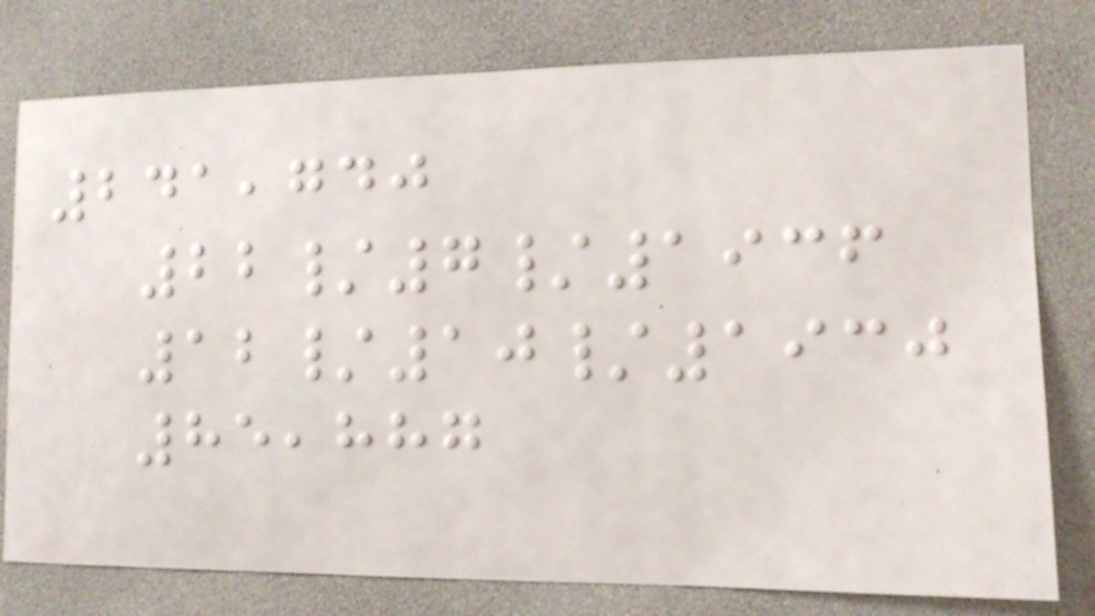241,740
22/7/1936
12/10/1930
85,887
